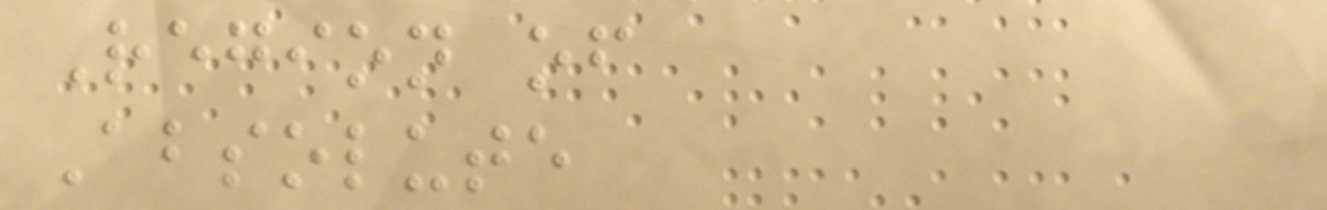Region of
Absolute
